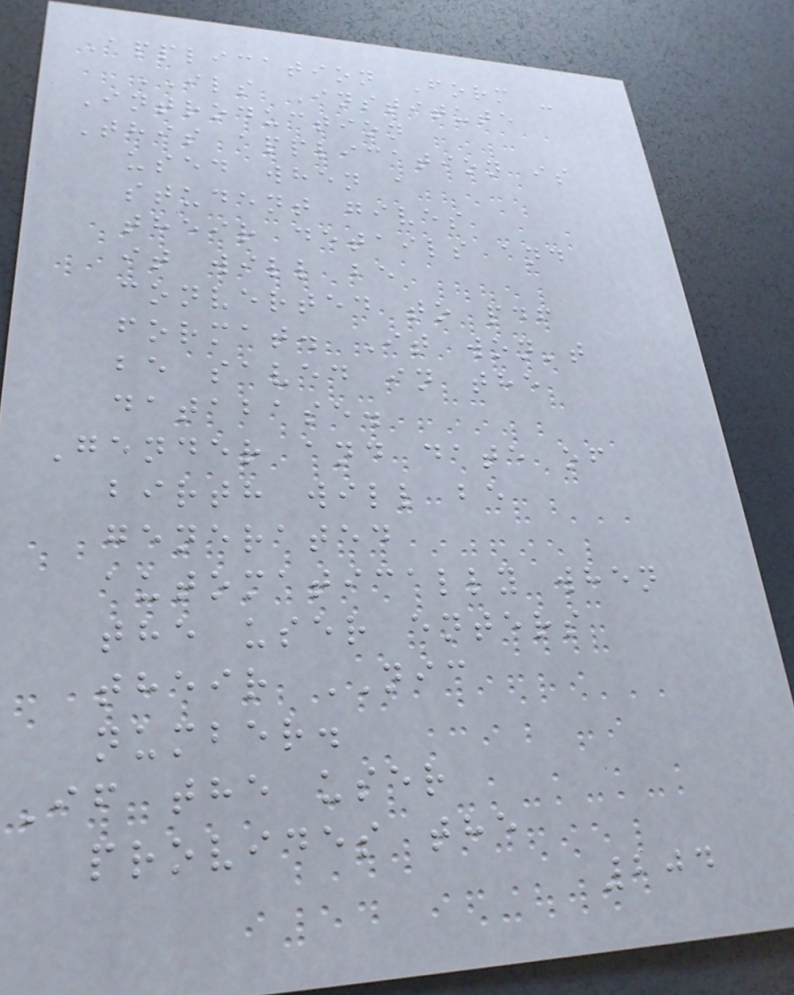Application Form -
ILS Institute
Introduction
This application is
used when a
student gives
their details and
it will be
converted to pdf
format. It won't
be saved in the
database.
Gender and date of
birth will be
generated
automatically when
the user enters
their NIC
number.
If the user
provides the
204
